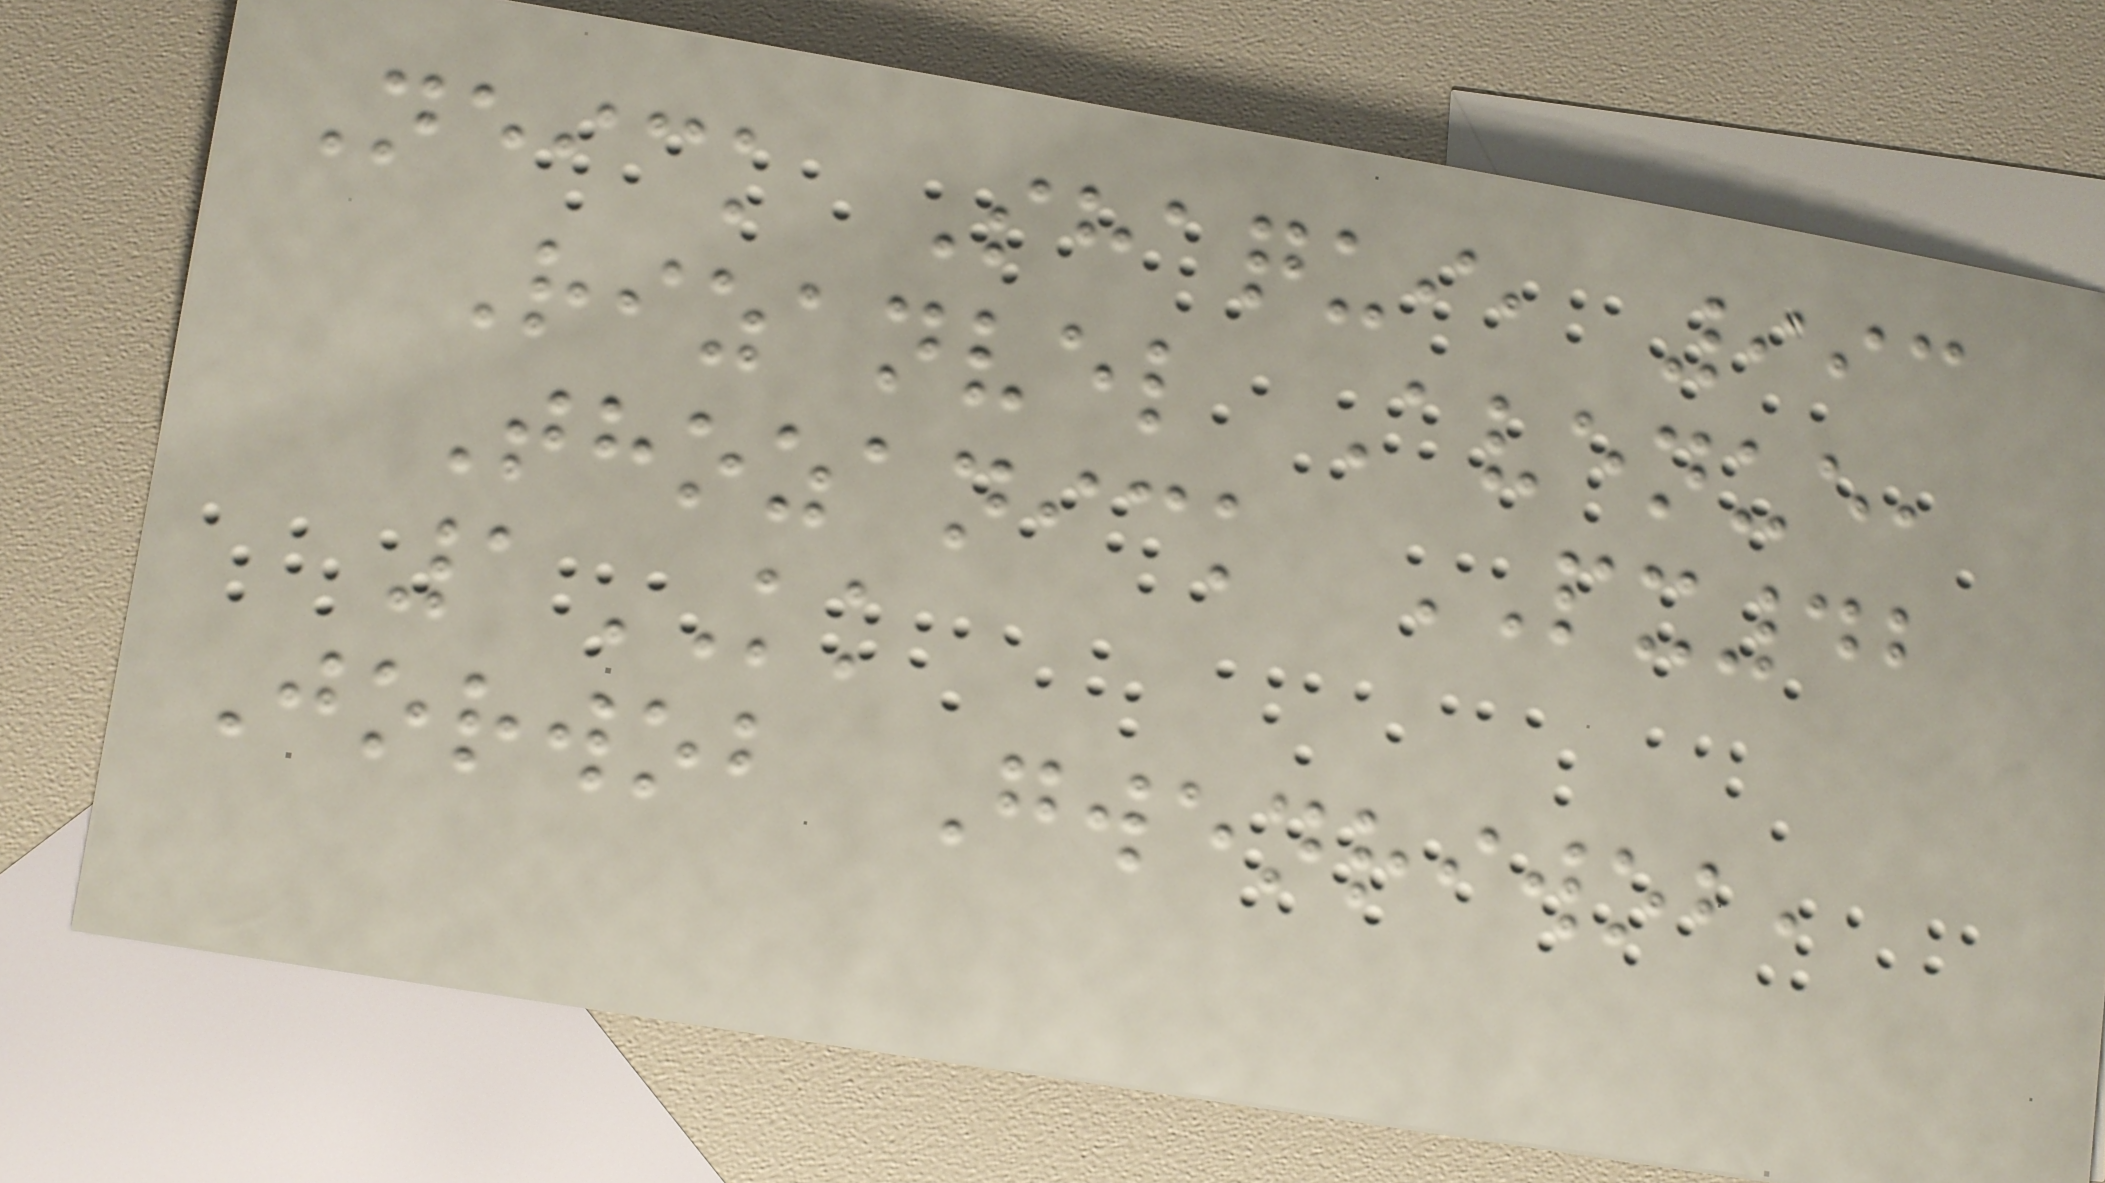Neick Shaqui, 993
Rizanvel Avenue,
Thozanick PX42
1KK
Jorwob Gwenriwob,
